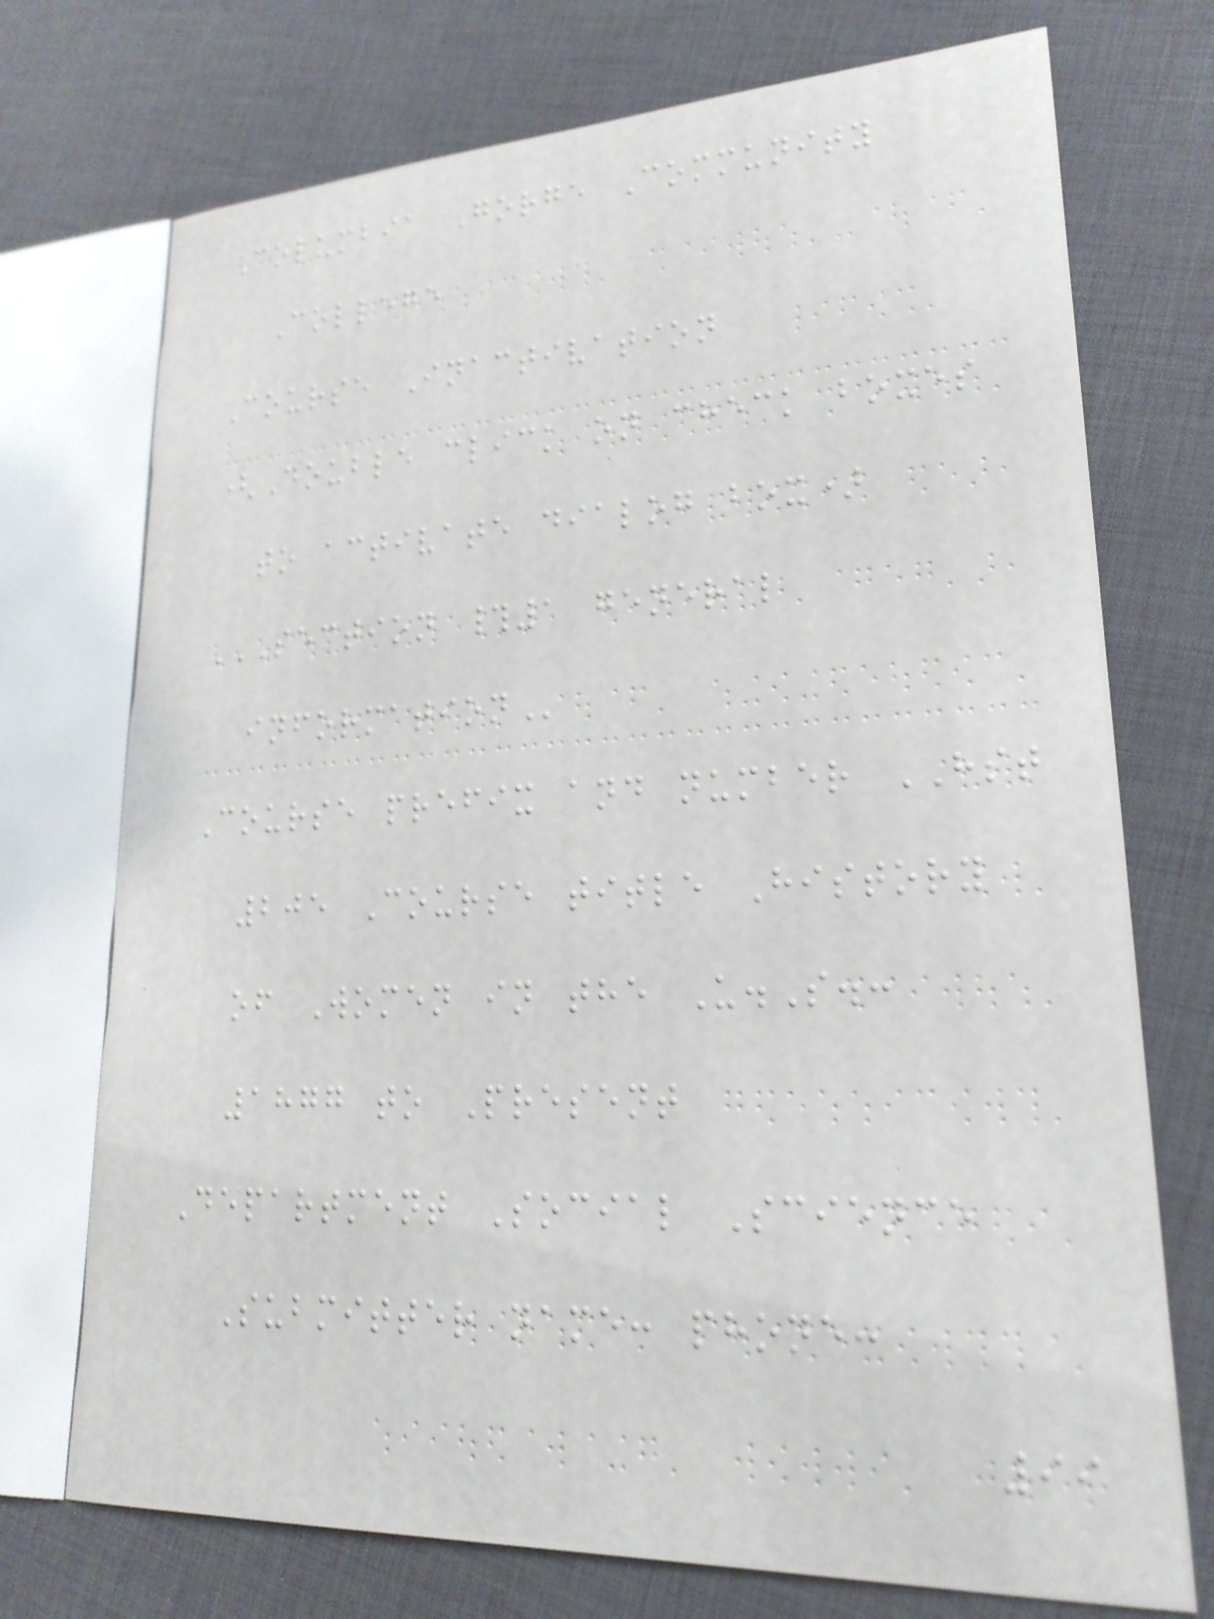Columbia Gorge Community
College
Course Inactivation
(Double click on check boxes
to activate dialog box)
SECTION #1 GENERAL
INFORMATION
Course prefix and number HST
205 Course title History
of Women in the U.S.:
1877 to Present
Department Social Science
Submitter name: phone:
99
